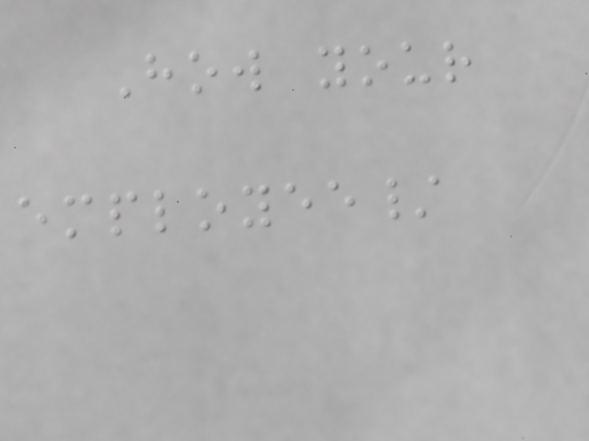How your
employee/
